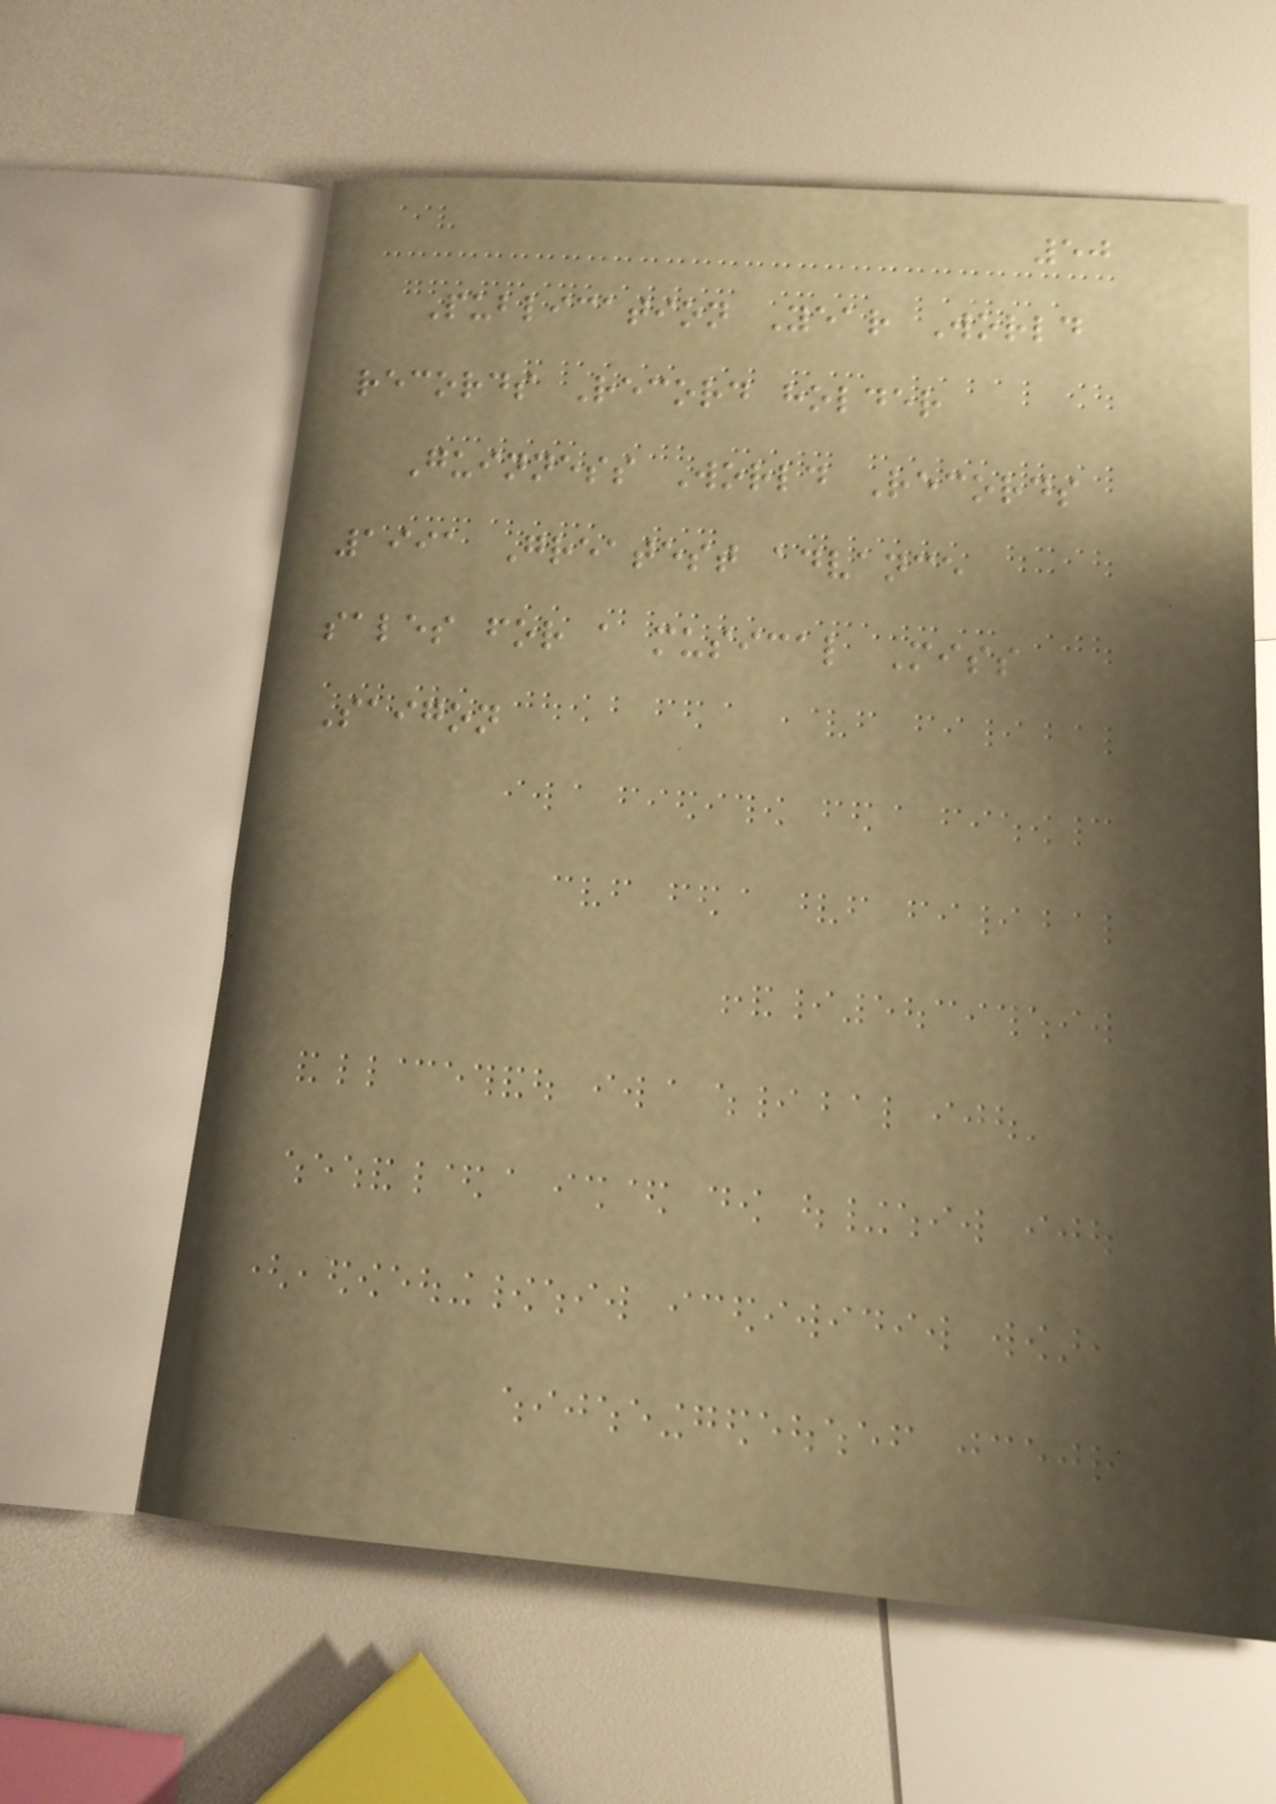50
Publication Year World
records Record holder
Guinness World Records
1991 Greatest advance
sales for a musical Miss
Saigon
